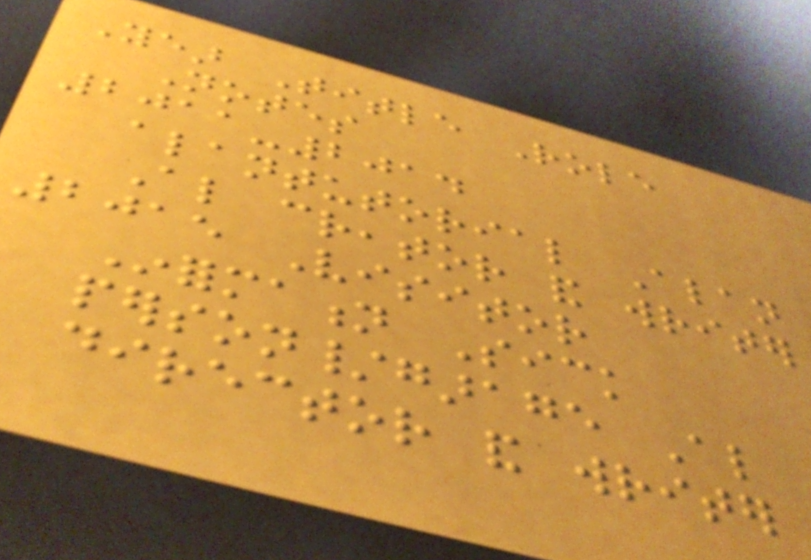Year Title Role
Notes
2011-2014
alantutorial Alan
Also creator and writer
2015 Visitor
Information Sick
person/garage Also
director and writer
